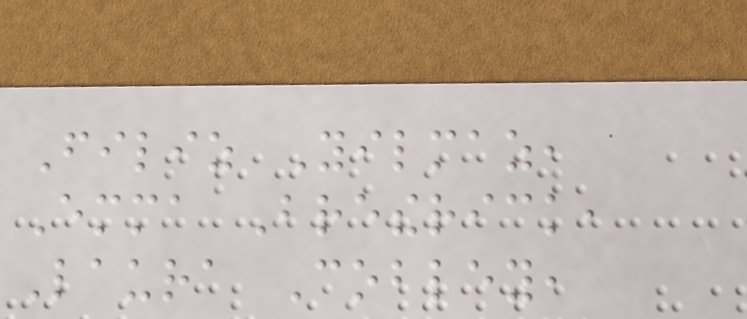Filiz Yilmaz,
Emma Bretherick,
Laura Cobley,
